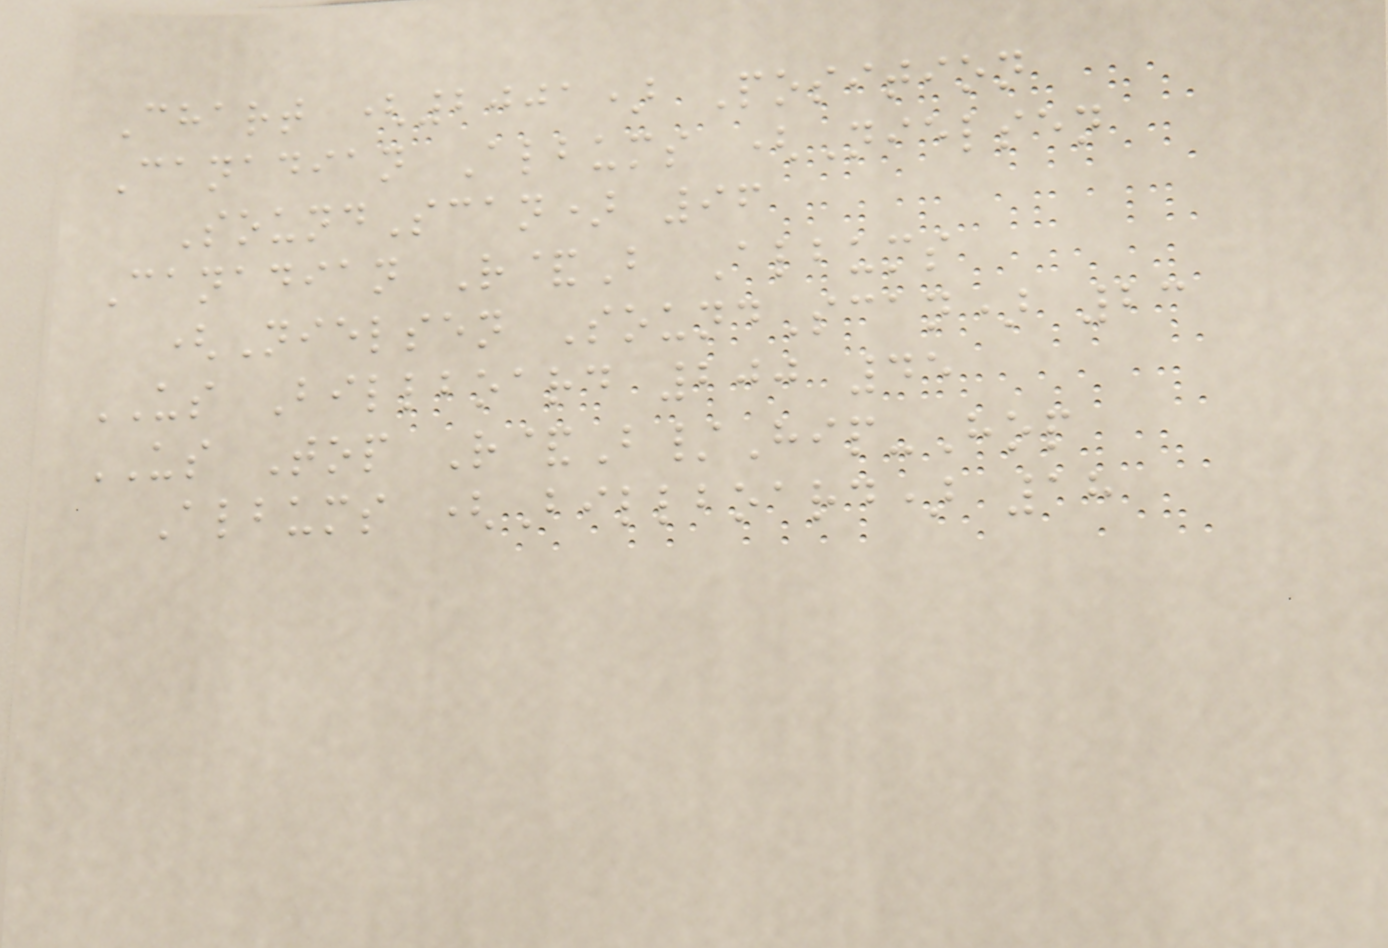Chart (2001) Position
Canadian Albums (Nielsen
SoundScan) 96
Canadian R&B Albums
(Nielsen SoundScan) 23
US Billboard 200 45
US Top R&B/Hip-Hop
Albums (Billboard) 18
